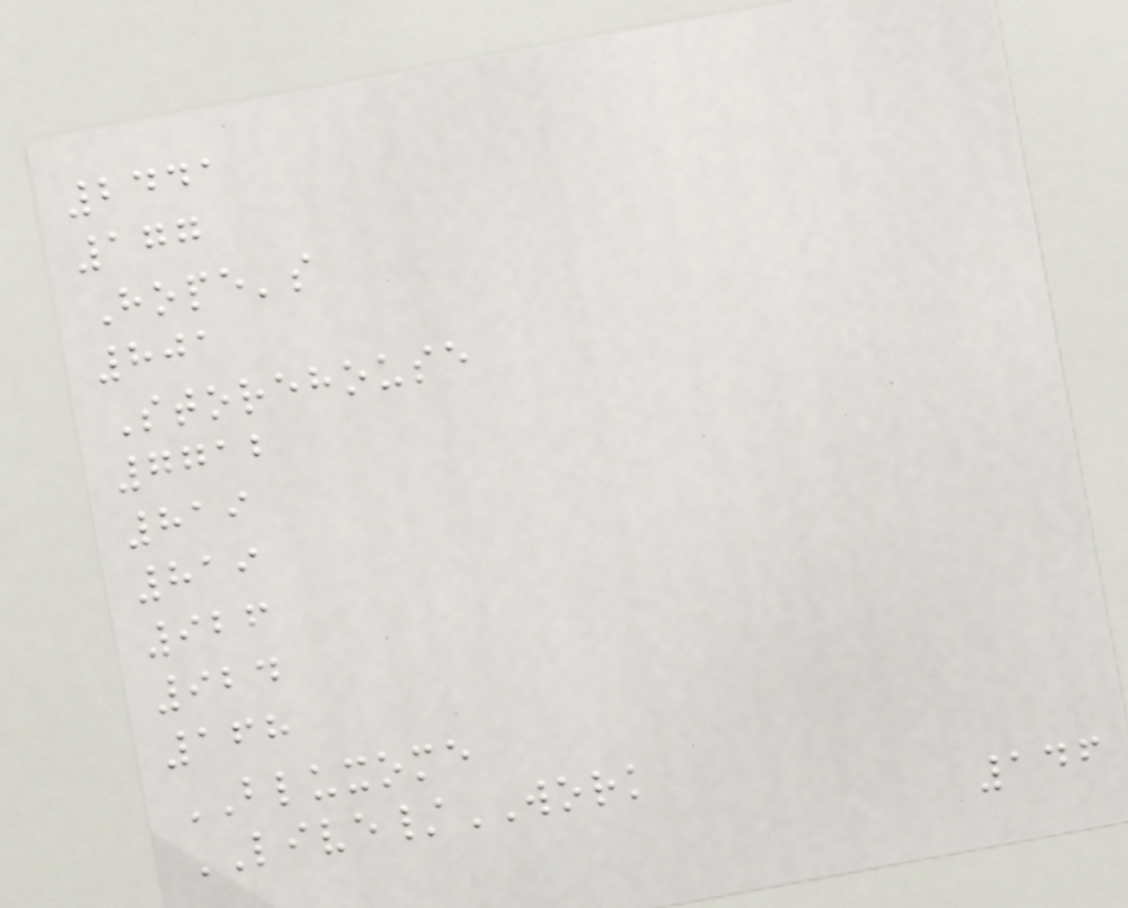2441
177
Hope's
801
Storehouse
7712
819
819
926
924
168
BLUXOME
LIVE/WORK
146
